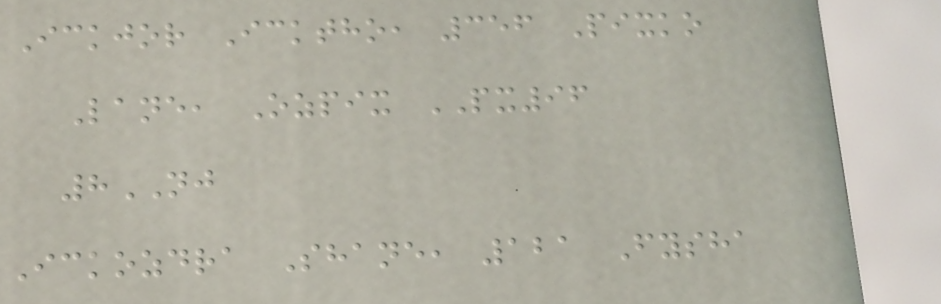Ickjor Icktho, 356 Pixko
Lane, Ozpix PX96
8NJ
Ickozdra Shane, 121 Fysha
